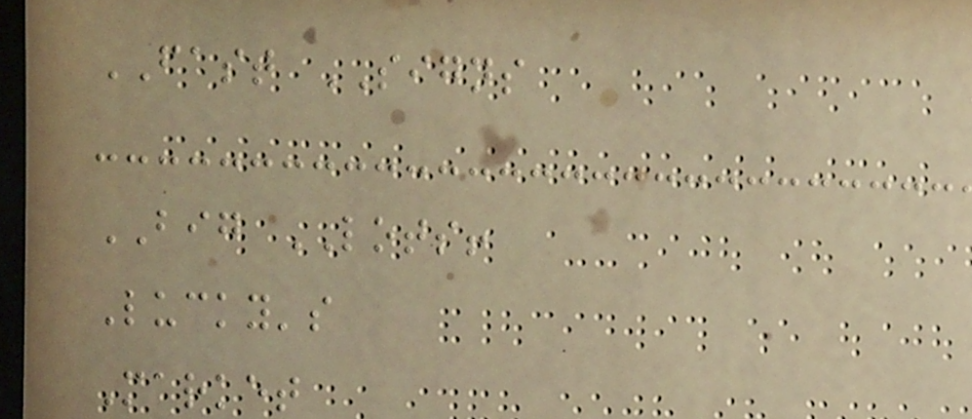FAST SIGNS
BIG LOTS!
Lucky's
Market
